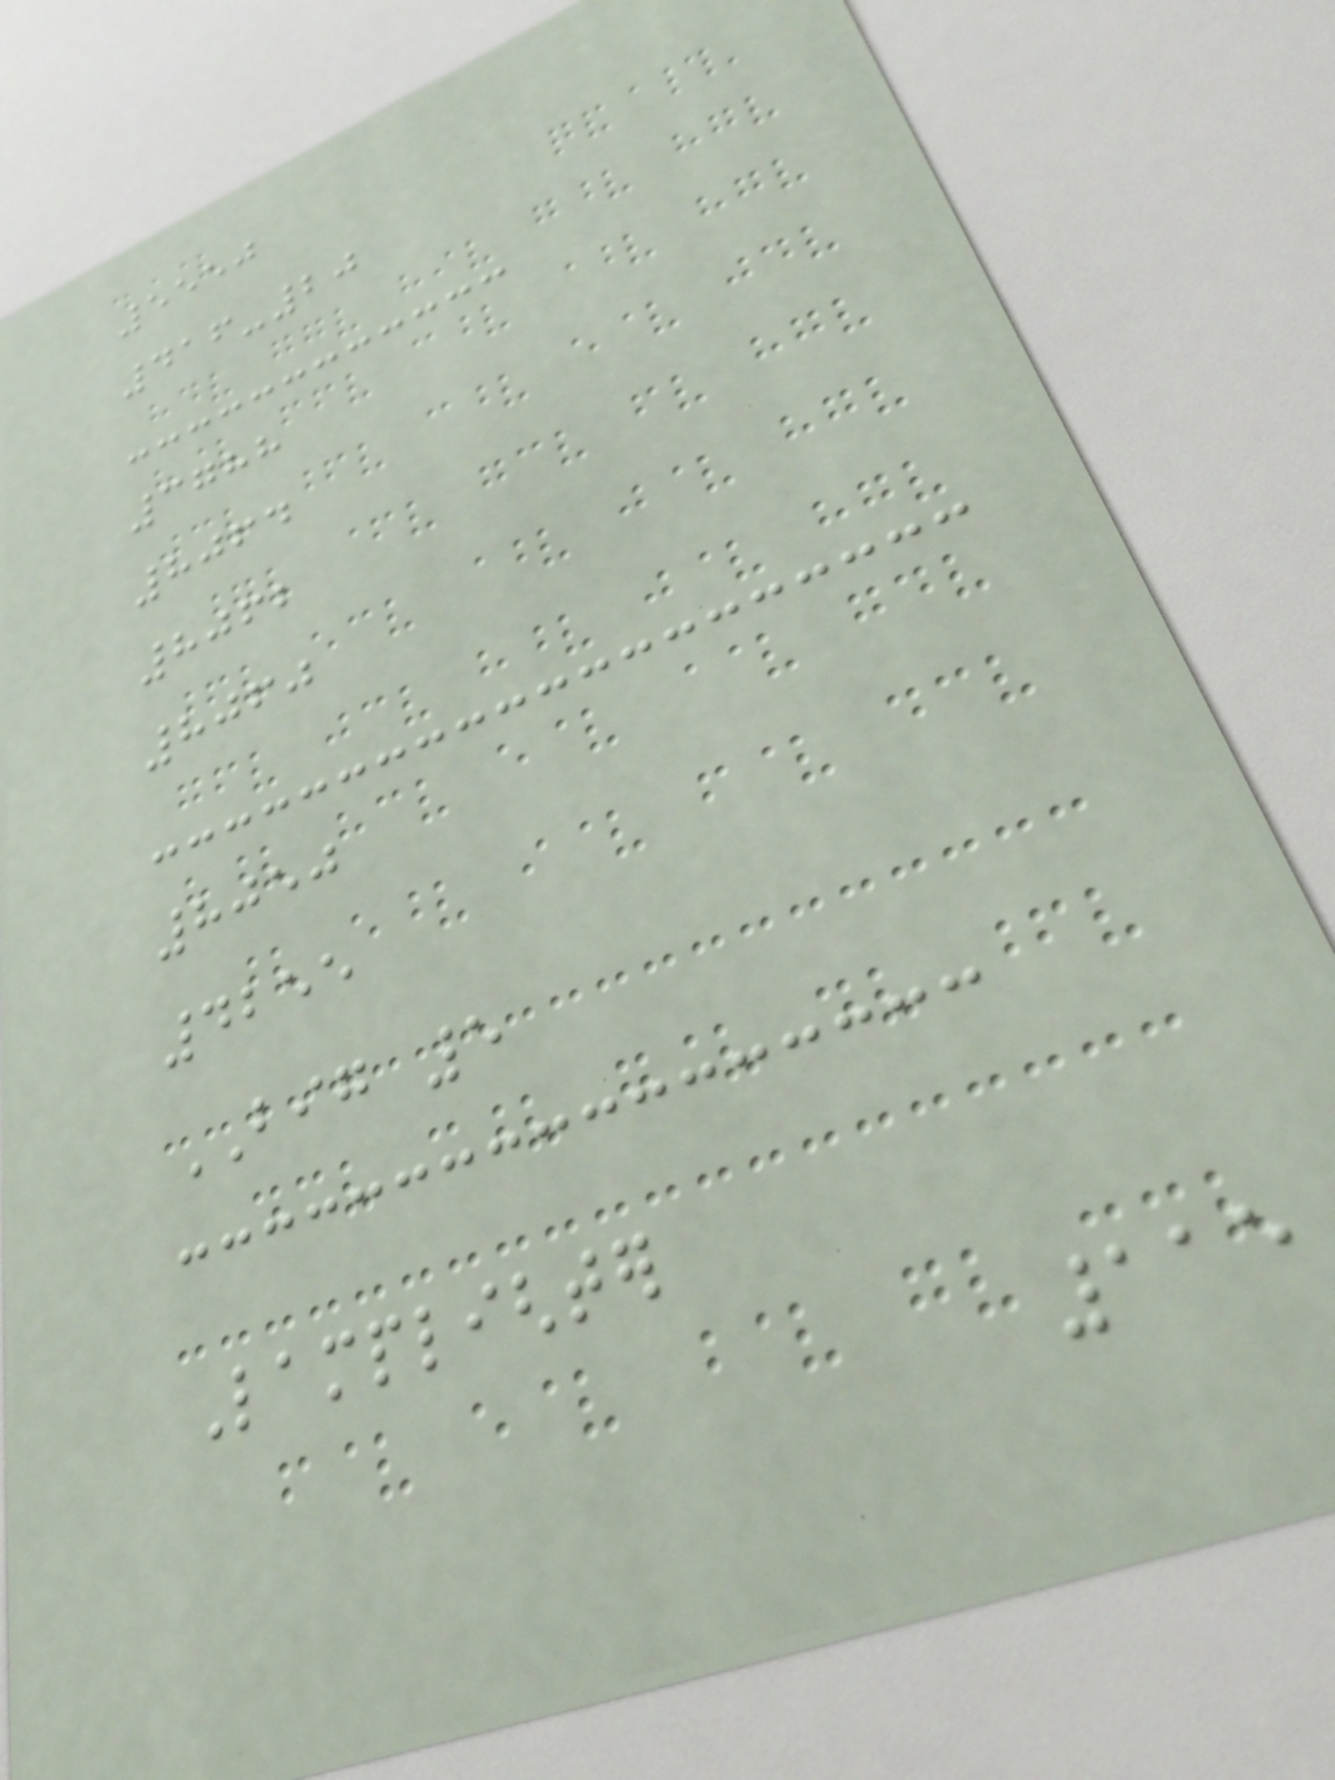5550
416-20
3788
8064
8062
8060
8050
4255
BIG 5
Lamplighter
115
